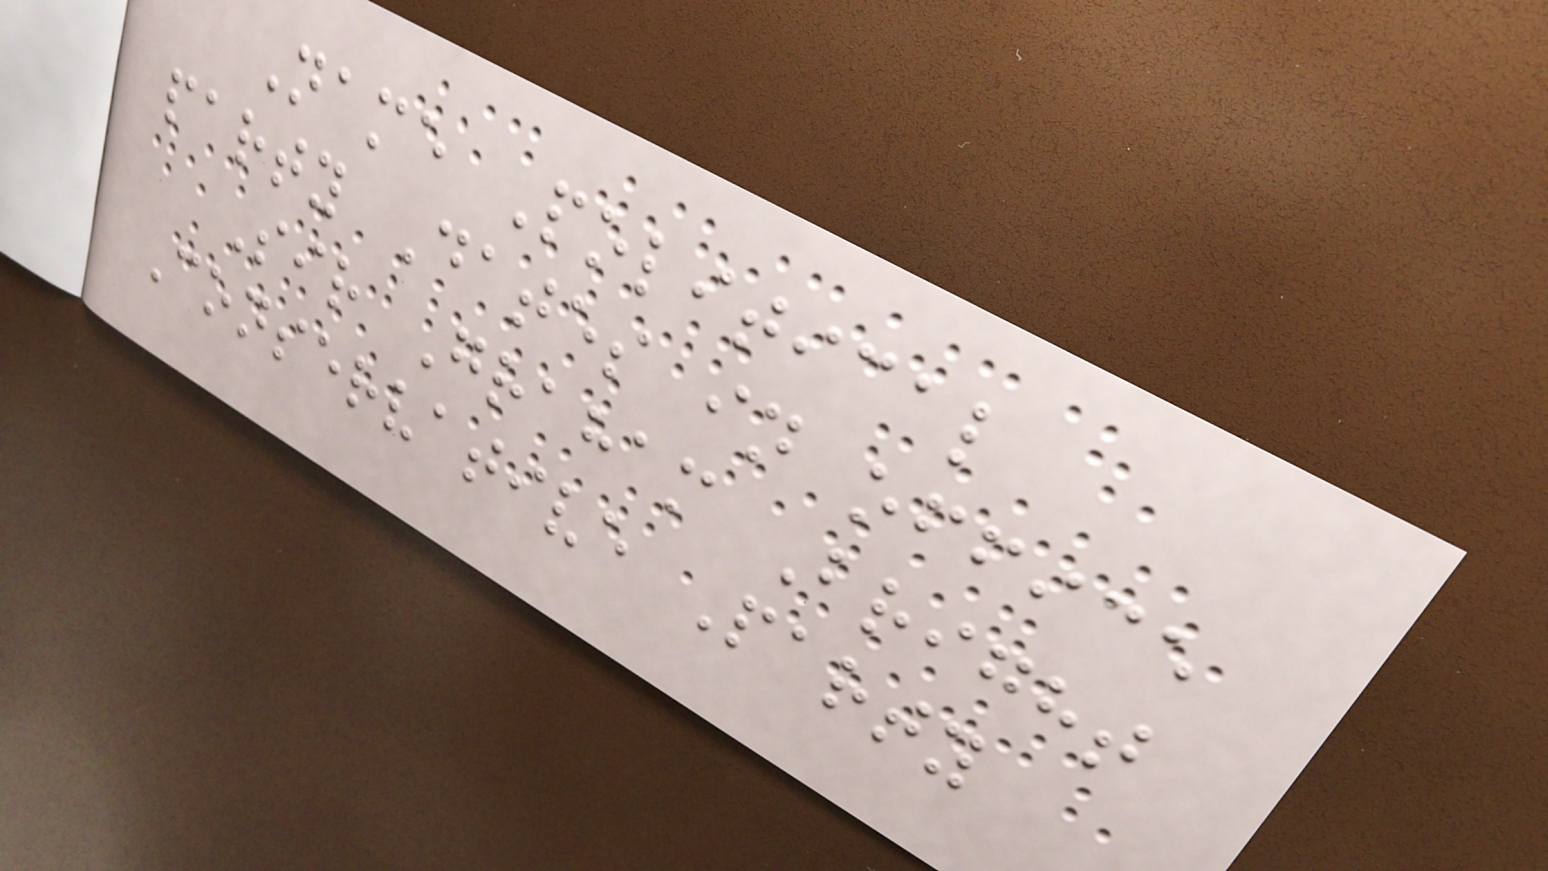Name Political
party Dates in office
Sir Graham Bright
Conservative Party
